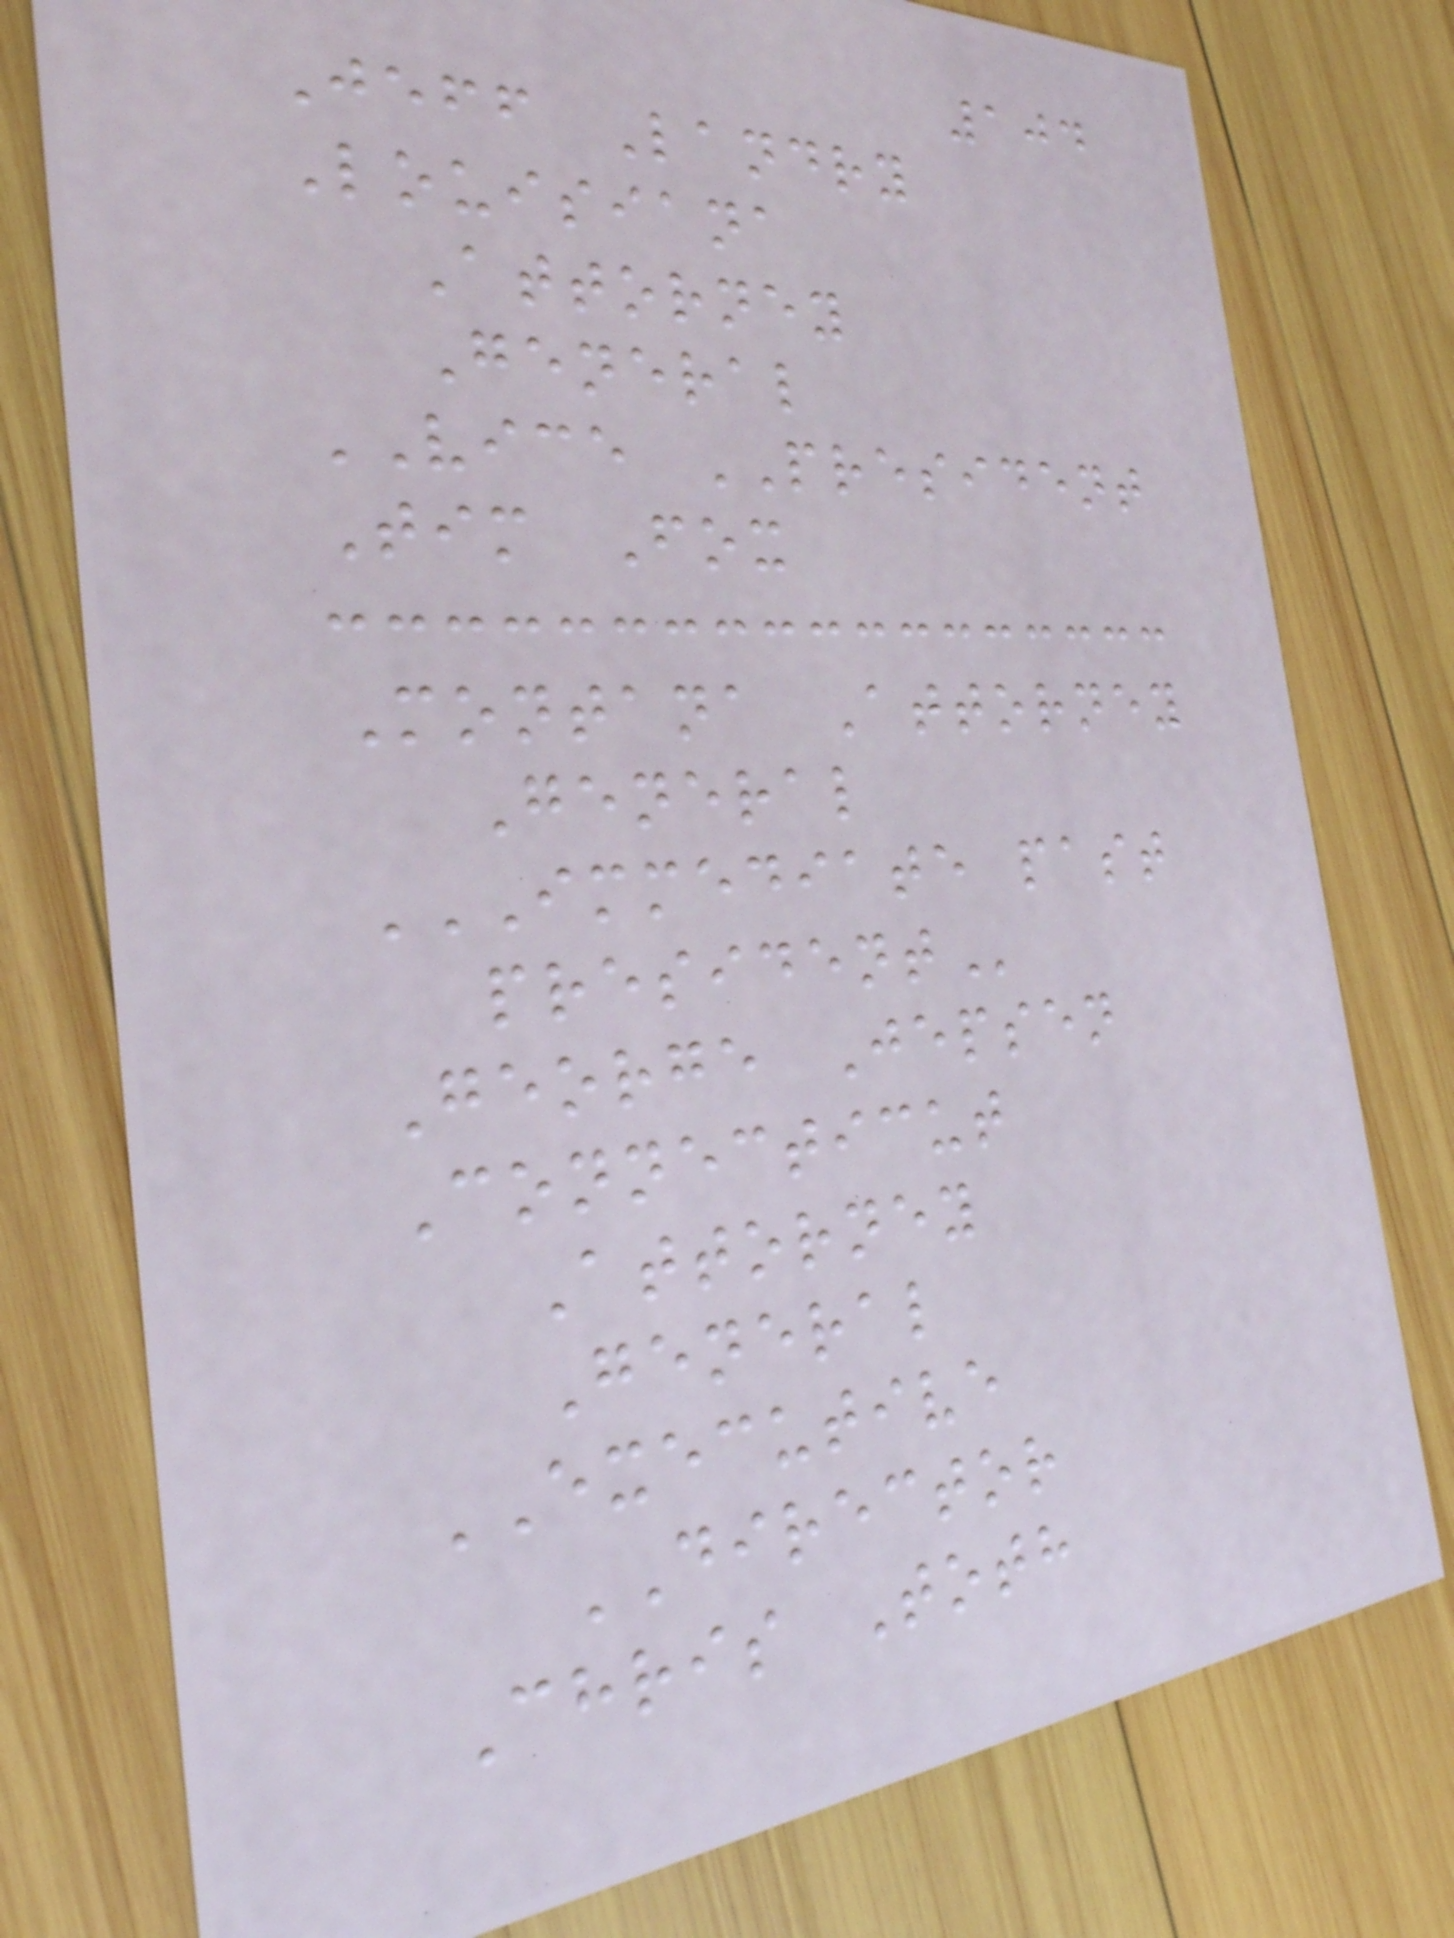104
Jeff Landry
Louisiana
Attorney
General
VICE PRESIDENT
Tim Fox
Montana Attorney
General
IMMEDIATE PAST
PRESIDENT
George Jepsen
Connecticut
Attorney
General
EXECUTIVE
DIRECTOR
Chris Toth
